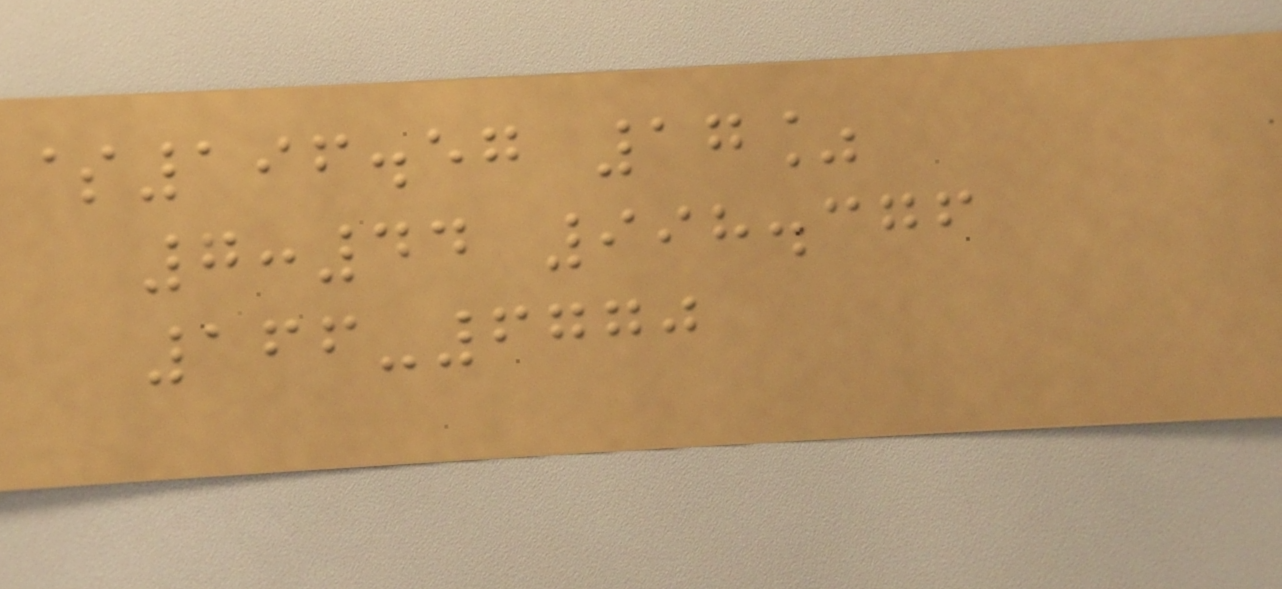$196.57 17%
7:44 998.376
166-6770
